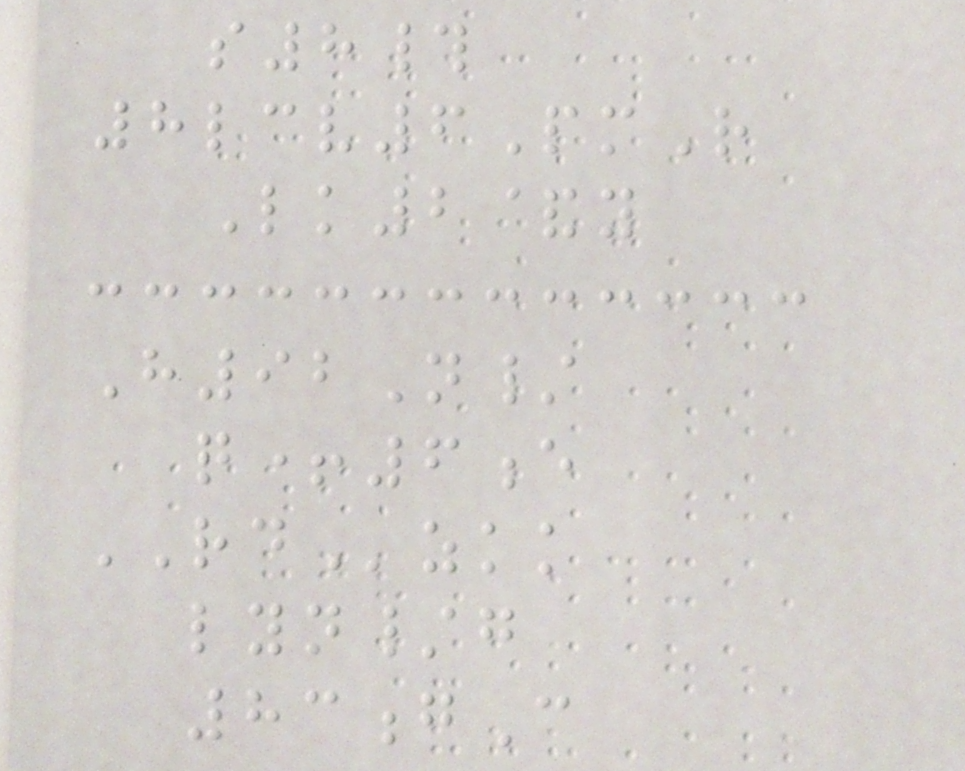s8#
8lcv6PmR
Lk2&y
H92N/
q+6e
RDzkk
lyn/g
83gC
